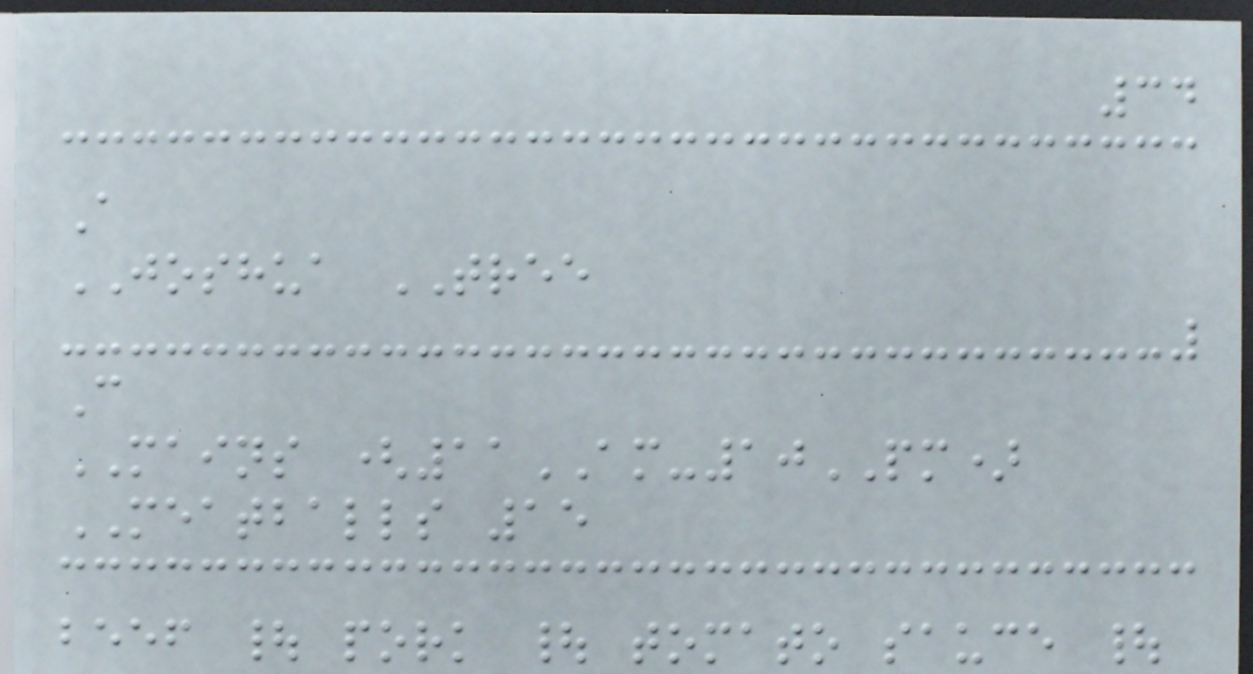34
A
JOSHUA TREE
C
MAINS (11AM-10PM)
MEATBALLS 15
beef | pork | tomato sauce |
